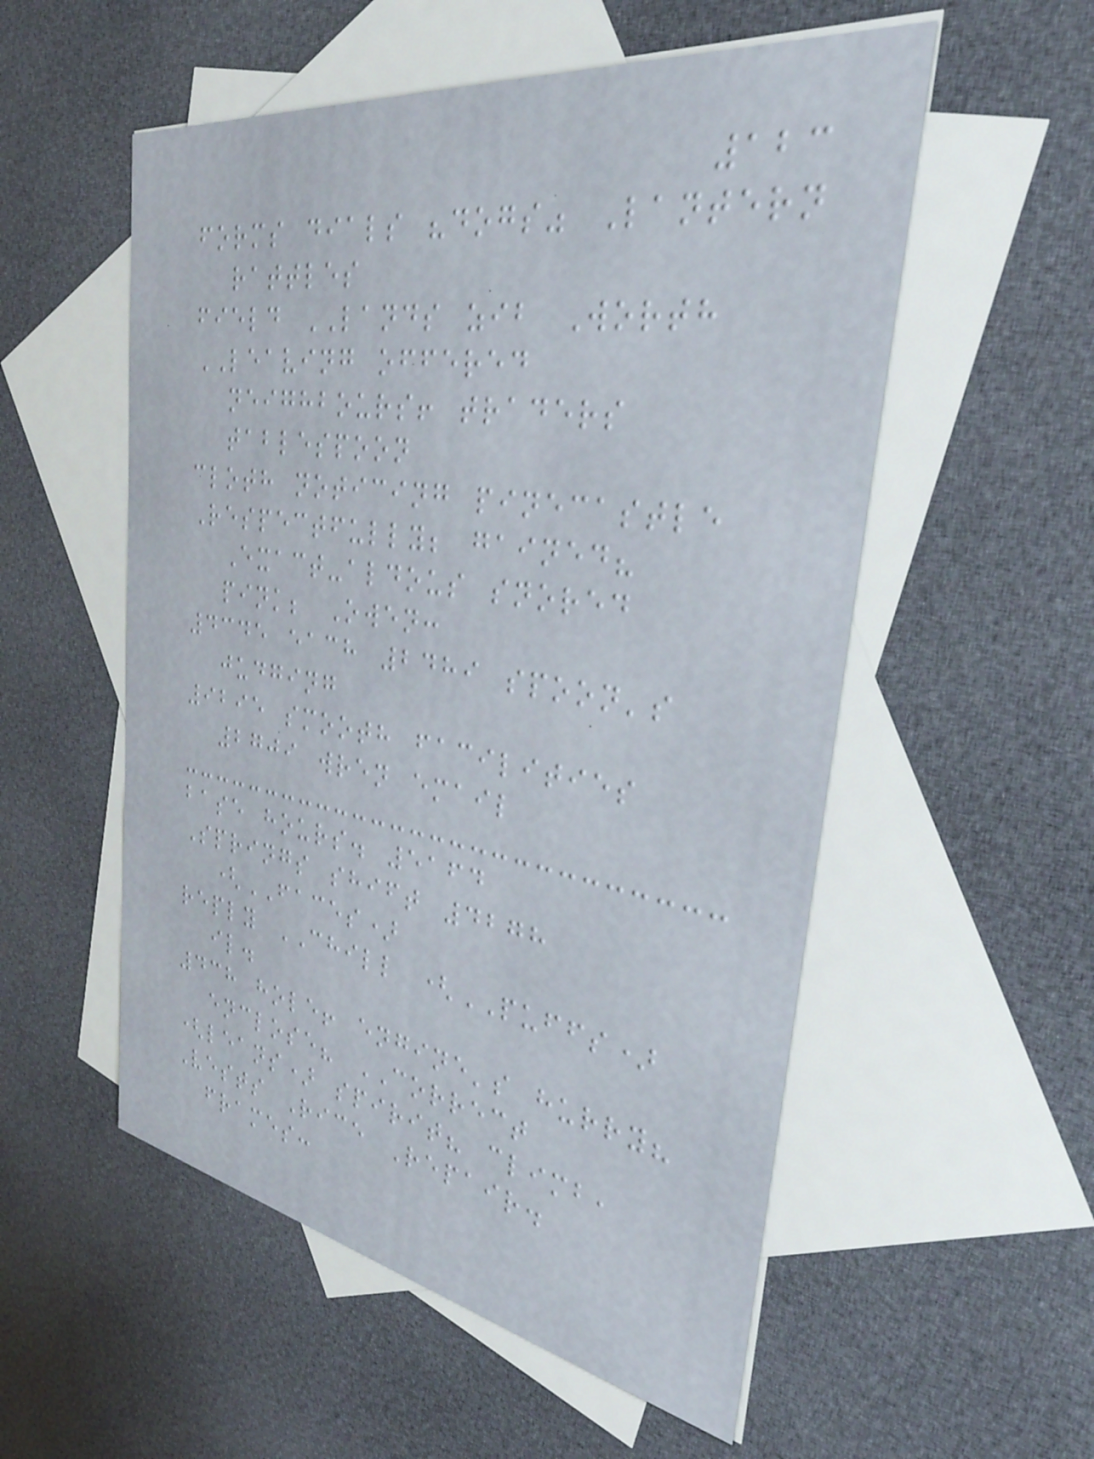123
forms dials "dogs" Lantern
rattles
field LANDS zib Worth
LEAVING offered
neighbours! traders
tablespoon
cloth noticing pinecastle
Respectfully; gained?
Exact-aldous snored
pink; Owen:
4345 each 2489 spoon's
judging
9295 smooth facilities
2709 wren email
base hours. 5164
Springs shift 4278
(FACES)
reply CHILL (PUFFS)
il.
438 hole! engine's hurry?
enclose? CORRECT
(leans) spirit? climb,
Vests Rice Repair.
frames:
